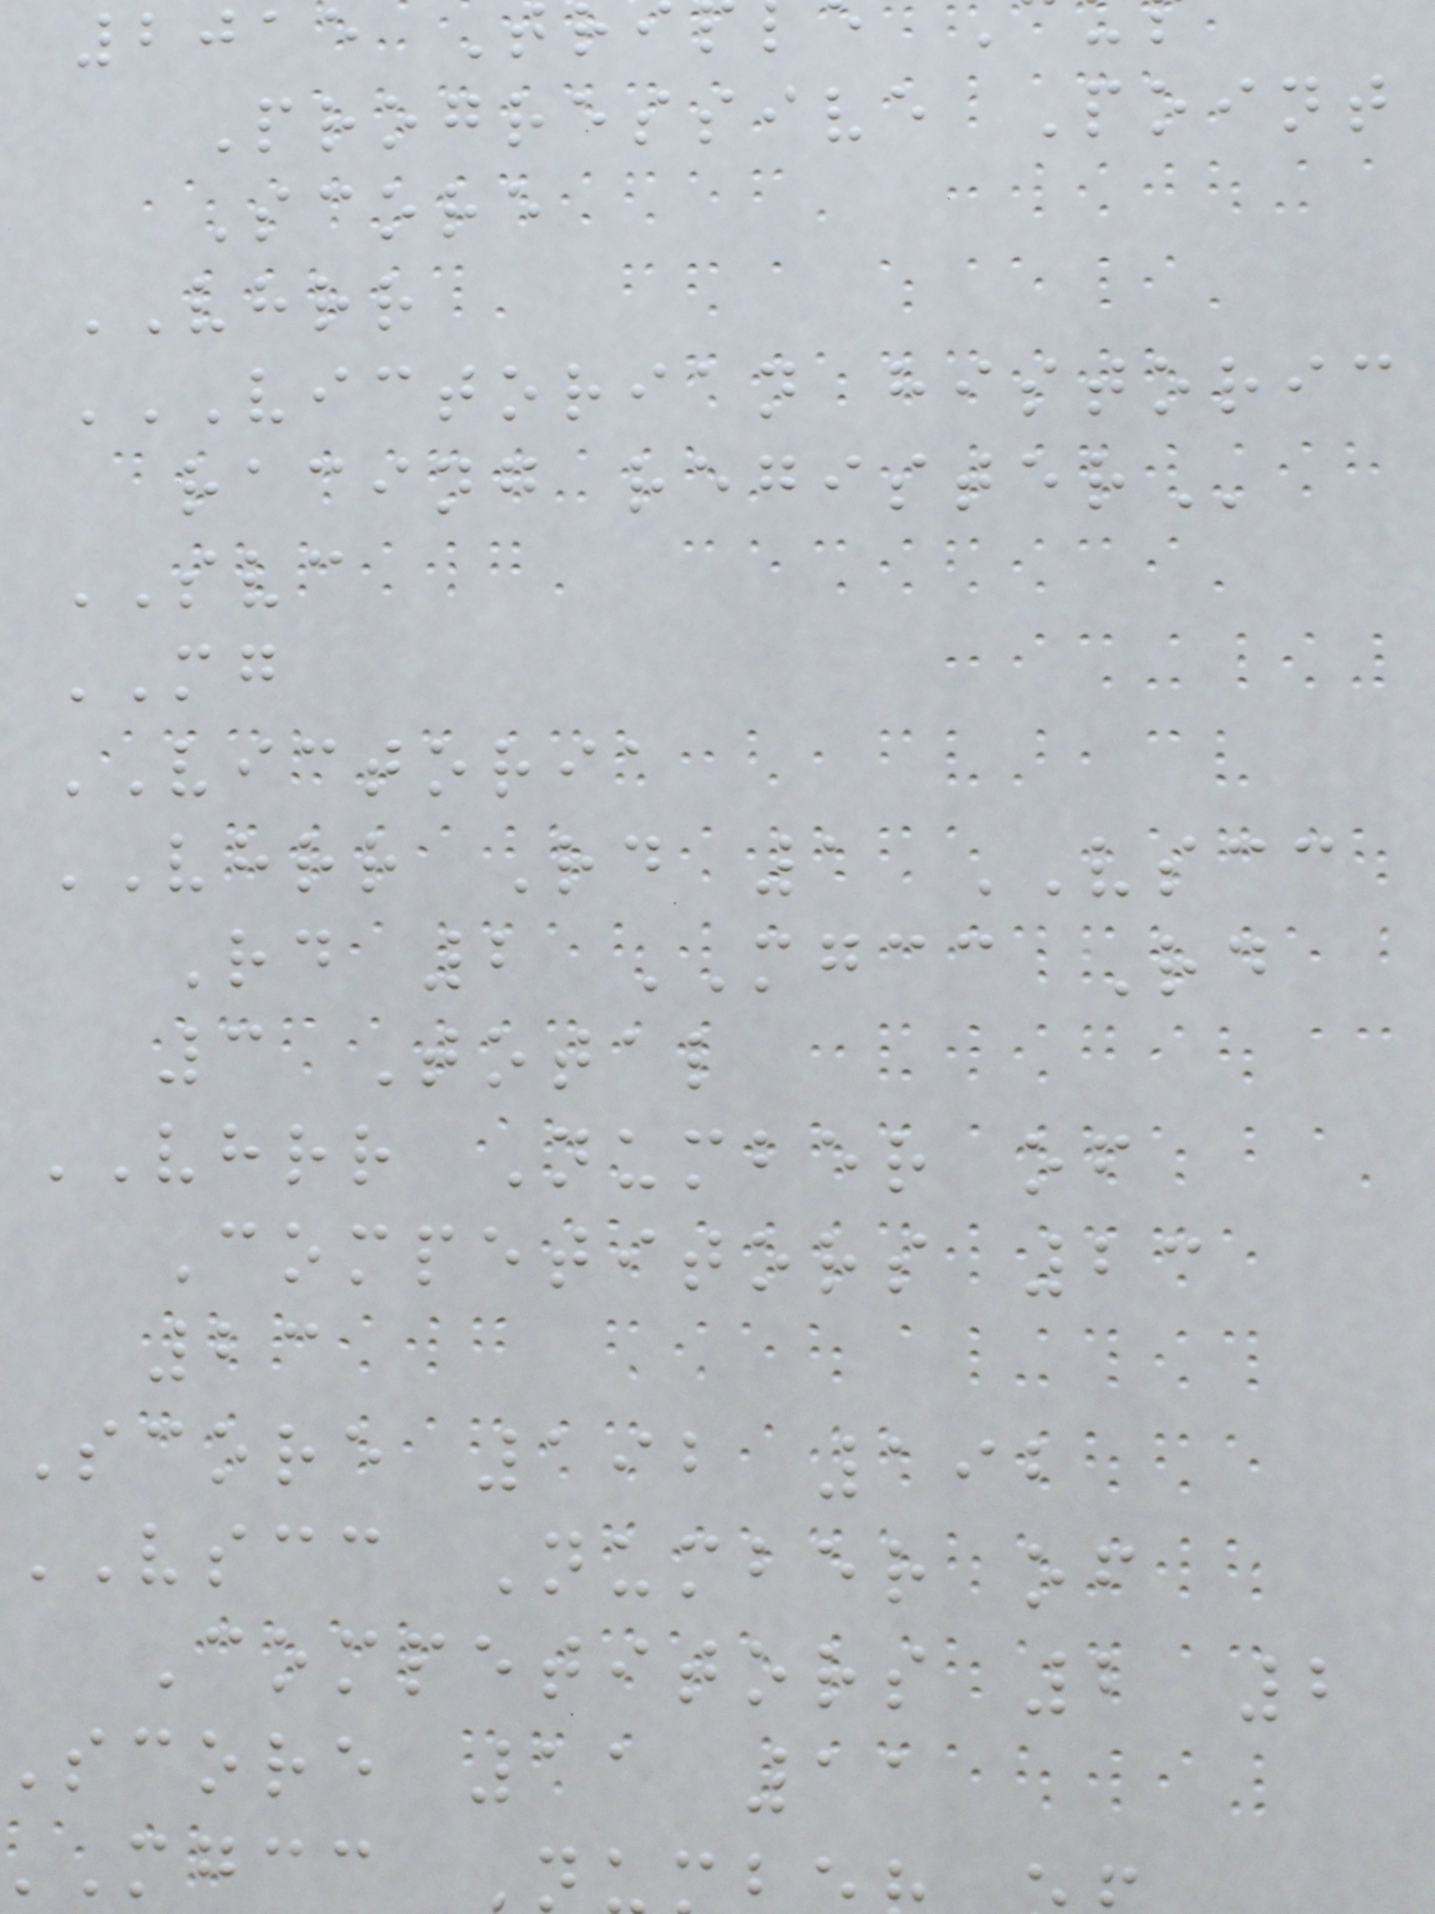2015 T
Progressive Point
Score
VHRR
VICTORIAN HISTORIC
racing
SVC
MG
VICTORIA
VHRR Rd 1 VSCC
Rd 2 MGCC Rd
3 Total
VHRR Number of
Competitors 23
23
Score 192 192
VSCC Number of
Competitors 2 2
score 11 11
mgcc N
